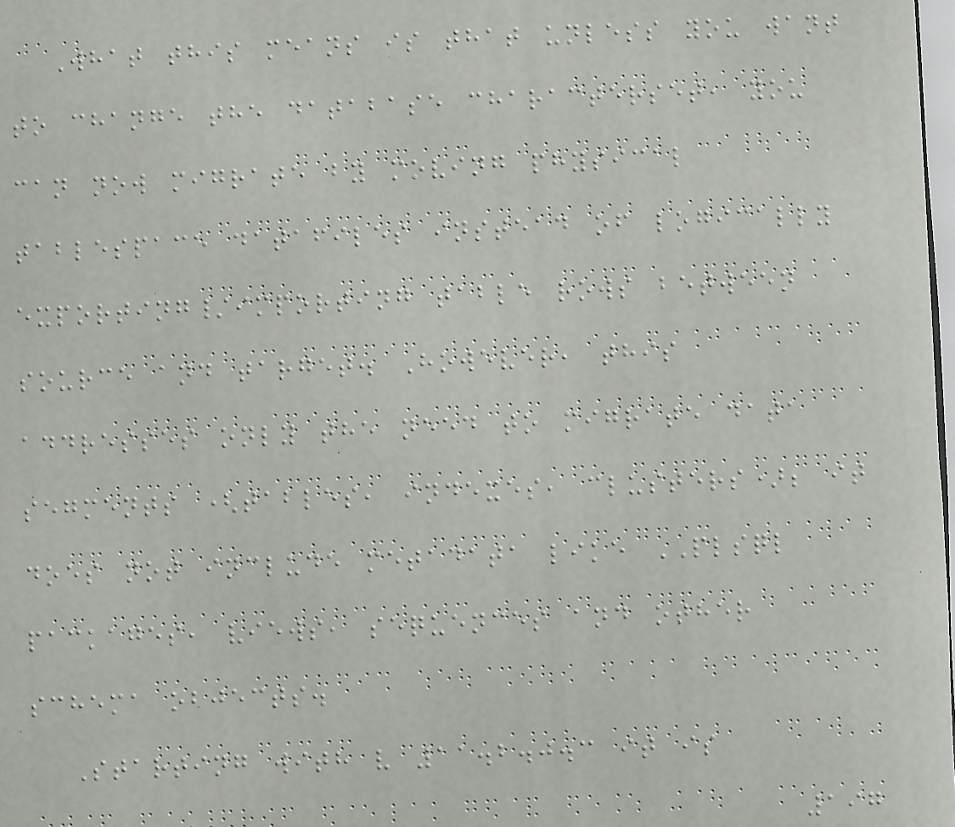What this means is that unless you want
to change the database characterset, you
can now migrate by moving physical
tablespace datafiles instead of logically
exporting/importing table rows between
source and target. However, this
addresses only the need to migrate data
segments (tables, indexes, clusters); it
does not include metadata like PLSQL
packages, views, sequences and other
schema objects.
Starting with v 11.2.0.3 it is
197
